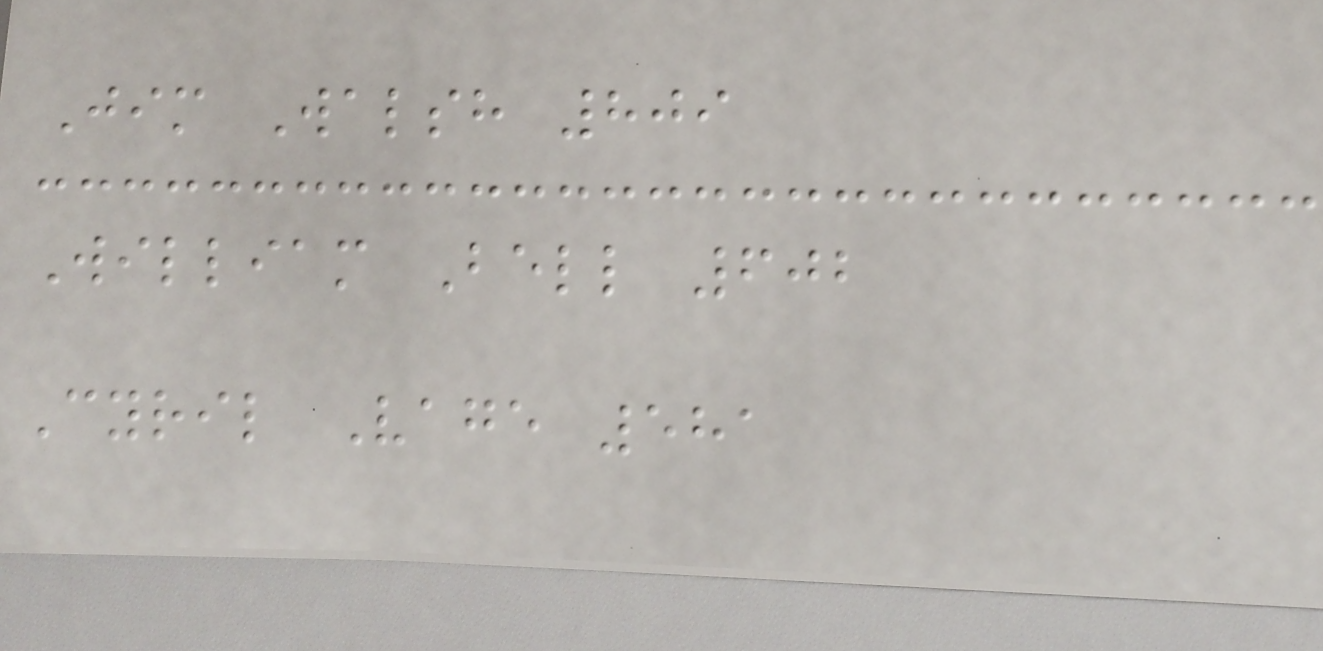Jim Walsh 809
William Bell 602
Cyril Vage 581
